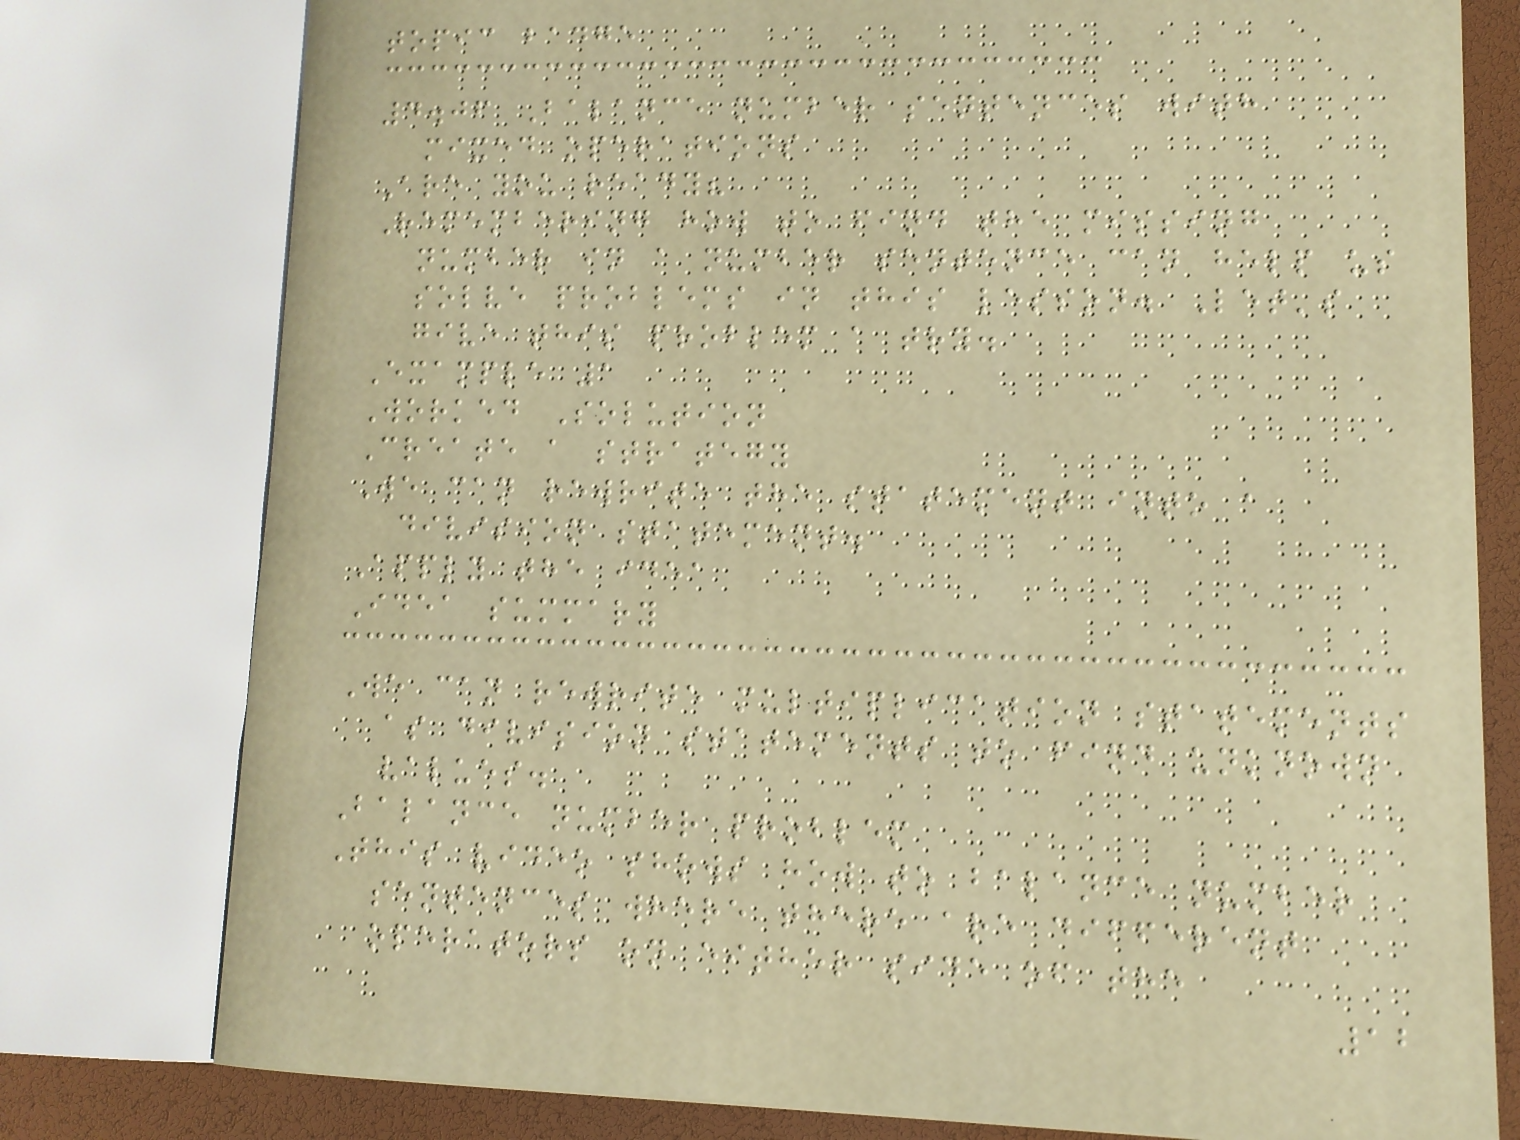topic badge
4.06 Balance number sentences with
mixed operations
Are you ready?
Remembering how to find the missing
number in a number sentence can help us
solve problems in this lesson. Let's
give this problem a try.
Example 1
Worked Solution
Create a strategy
We can rewrite the statement into a
division statement.
Apply the idea
Idea summary
We can rewrite multiplication statements
as division statements to find unknown
values.
Balance number problem
This video shows how to balance number
sentences where there are different
operators on either side of the
12
